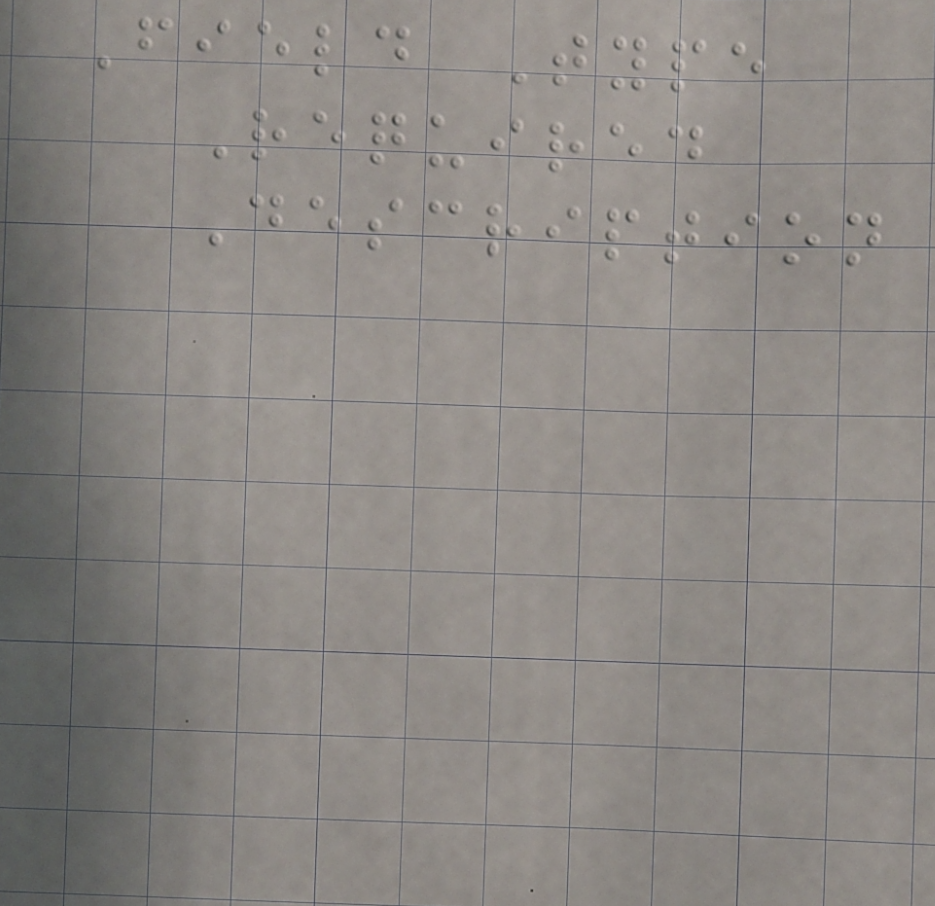Field Type
Required
Description
